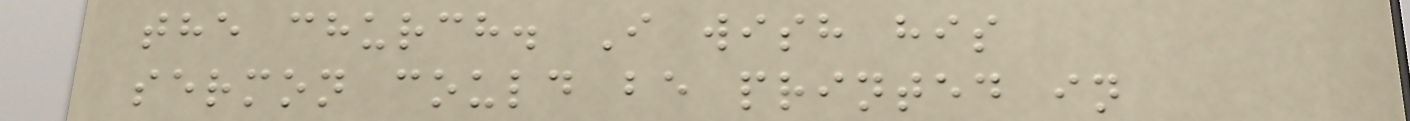the church. I wish his
sermon could be printed in
